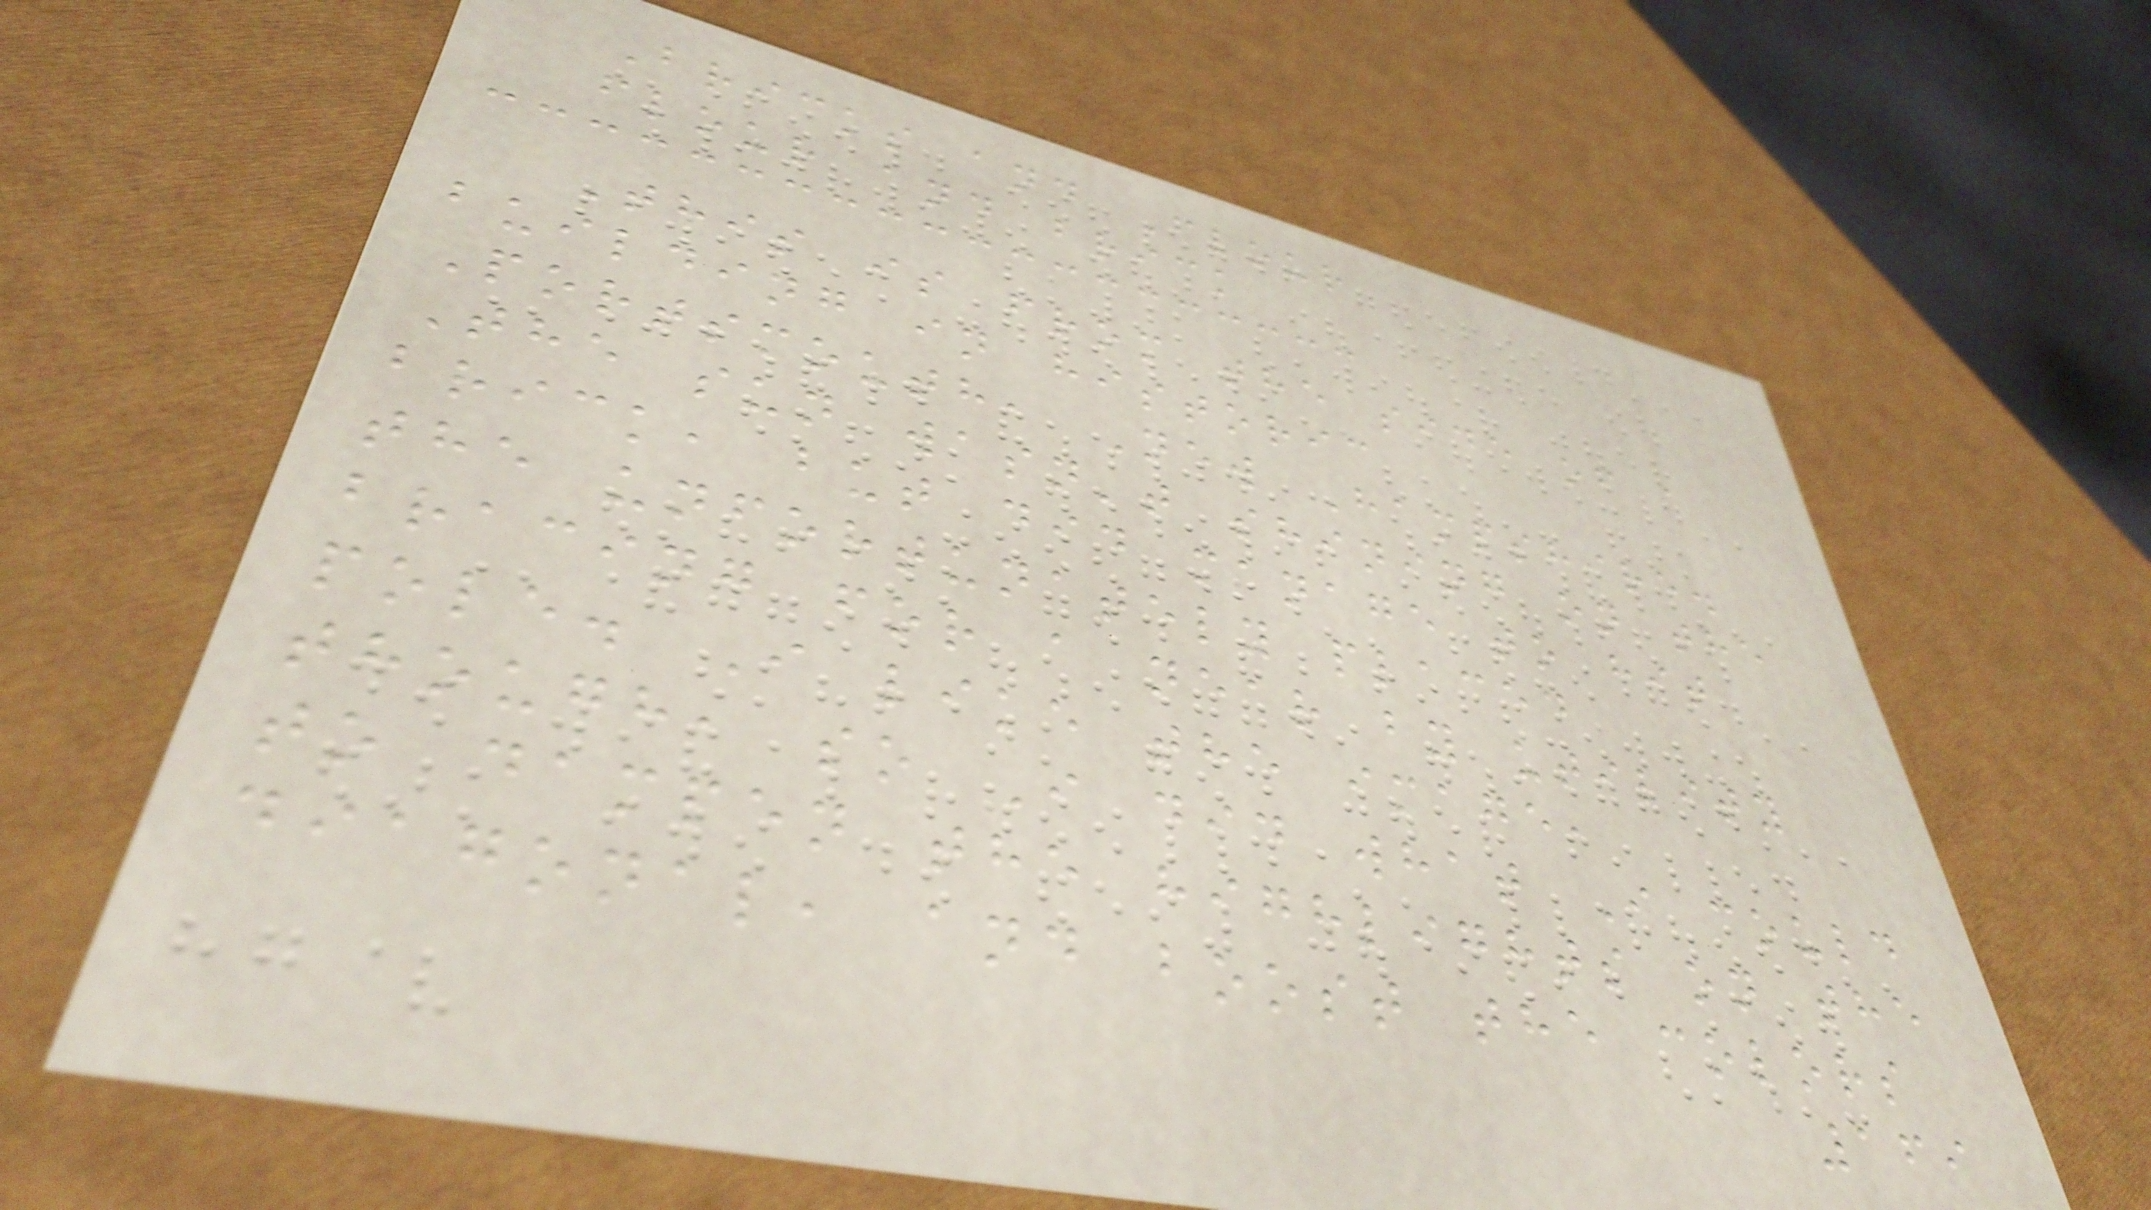Bricks and Flour
flour and brick
This is from the side of a
building in historic
Portsmouth, New Hampshire.
The sun wasn't shining on the
brick, but did manage to hit
the unfortunately placed
bracing for a near by utility
pole. I like the image,
though, so I did what I could
to dampen the highlights on the
diagonal, and boost the colors
169
